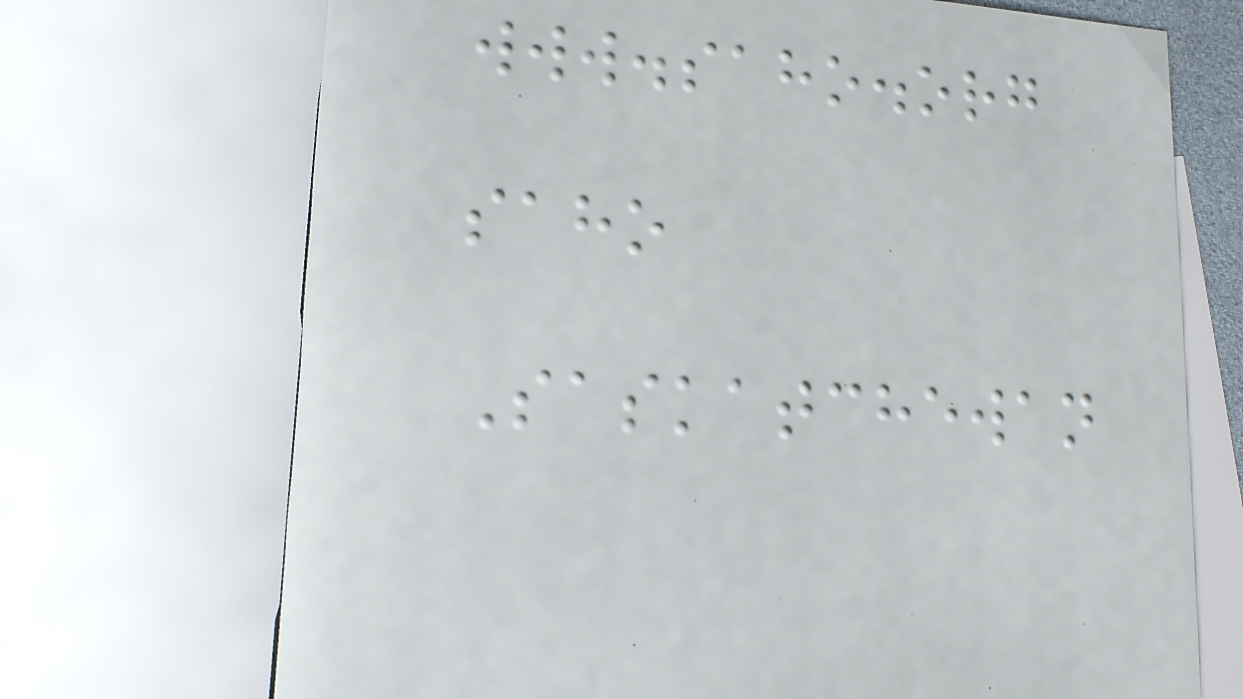www.saho.org
saho
Saskatchewan
